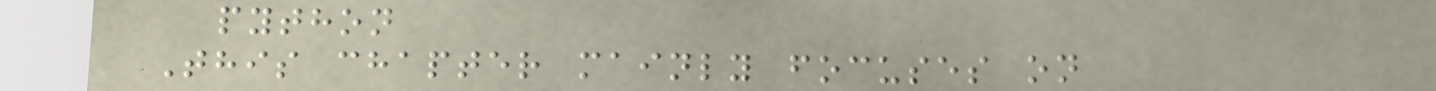python
This chapter mainly focuses on
